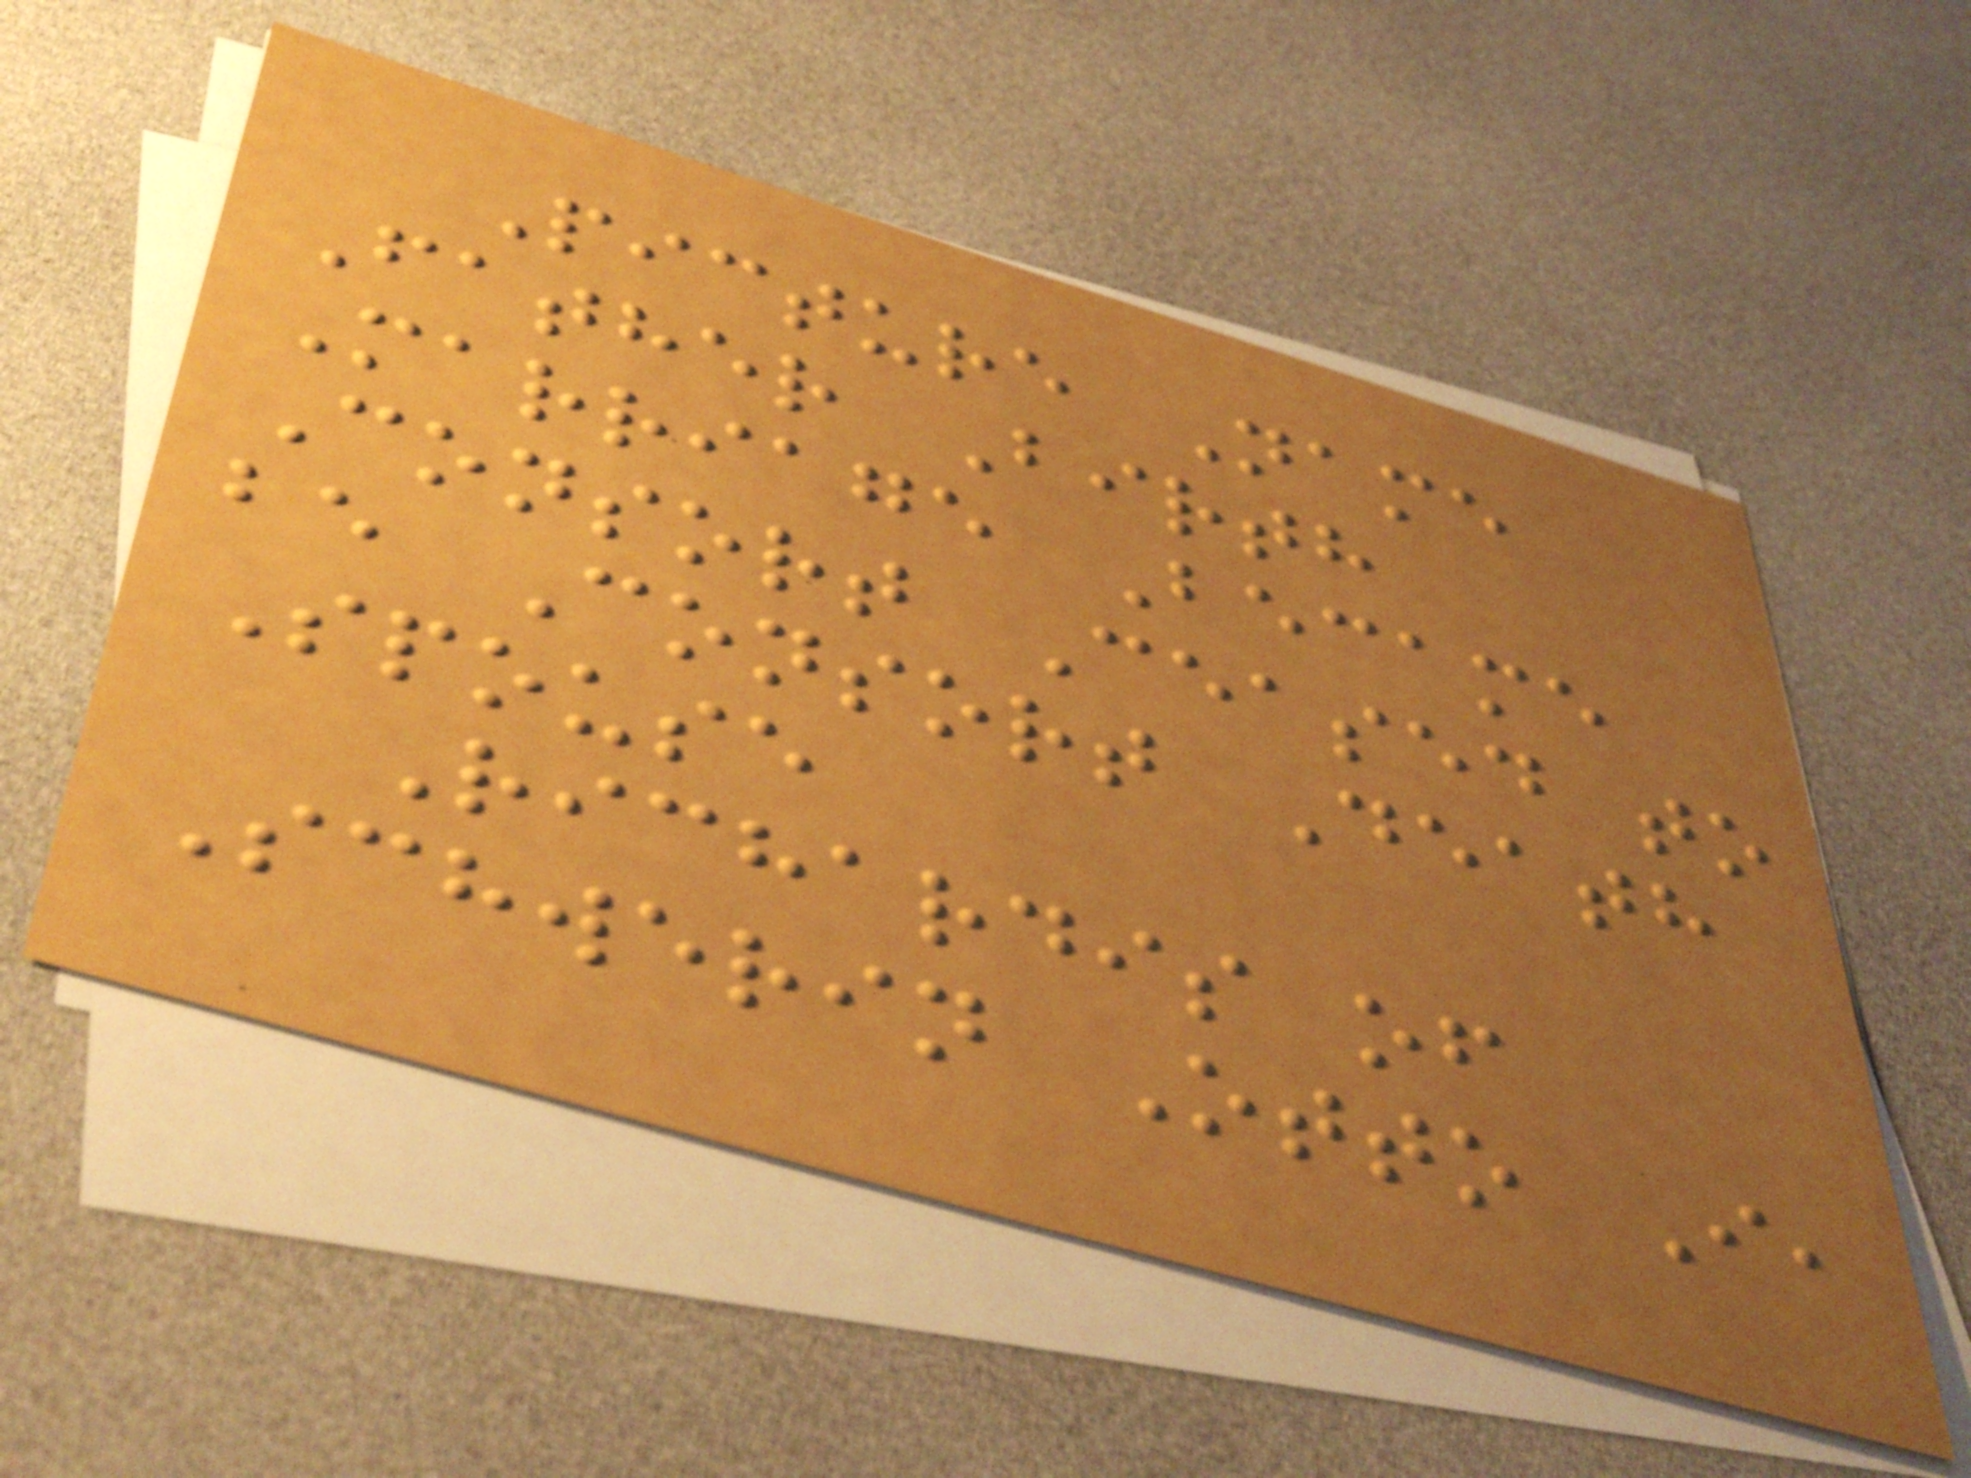Picture Name
Father Birth
Marriage Became
Consort Ceased to
be Consort Death
Spouse
Richardis of
Schwerin Otto I,
